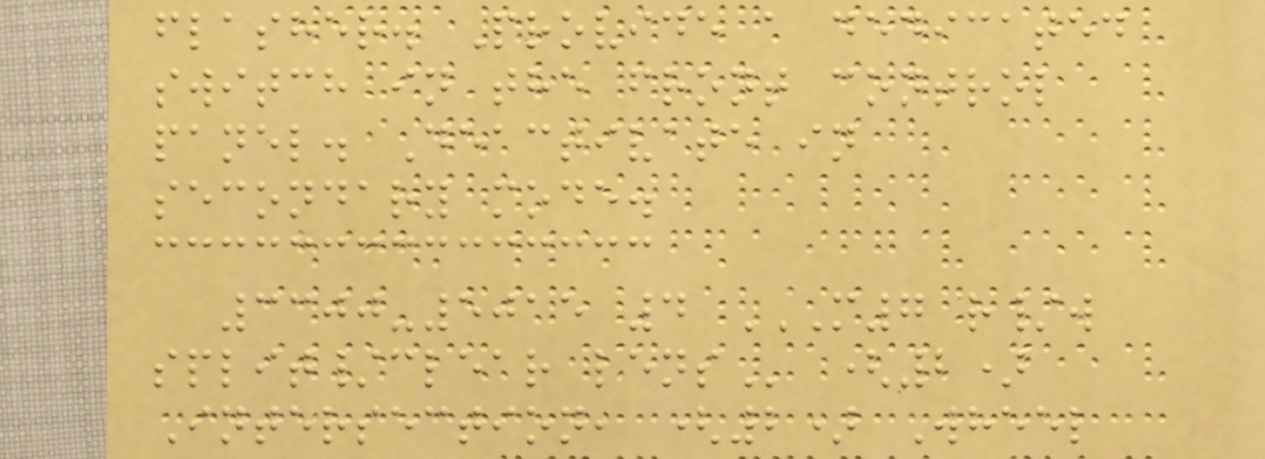flasher. Provide a dedicated
switch in the front control
panel. Deactivate in
secondary mode.
3300-5015 4 M7 R/W
SPLIT/CLEAR LENS (2)
Intersection, (2) Wheel
